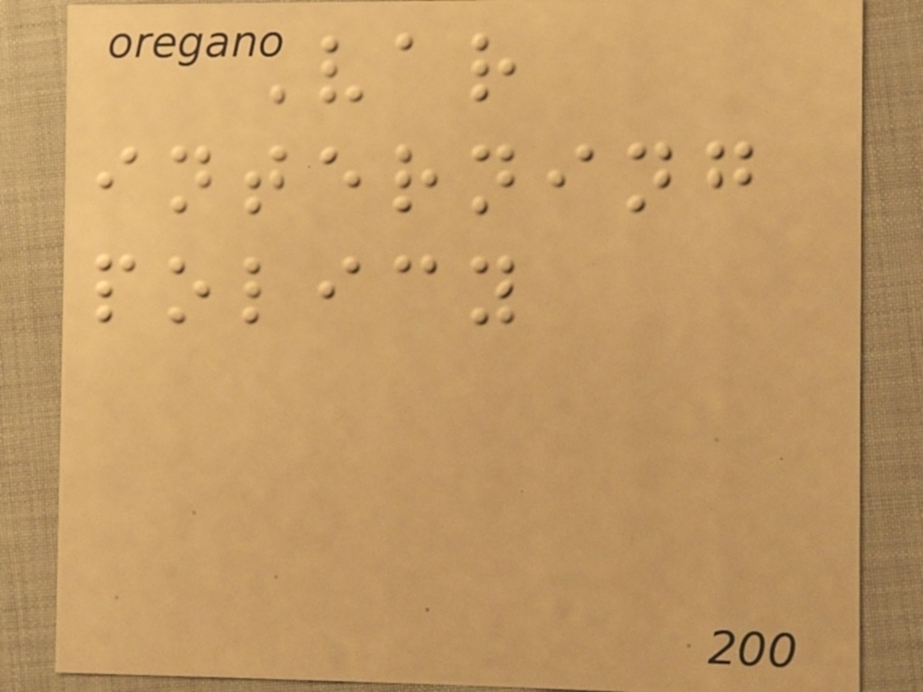Var
interning
policy
